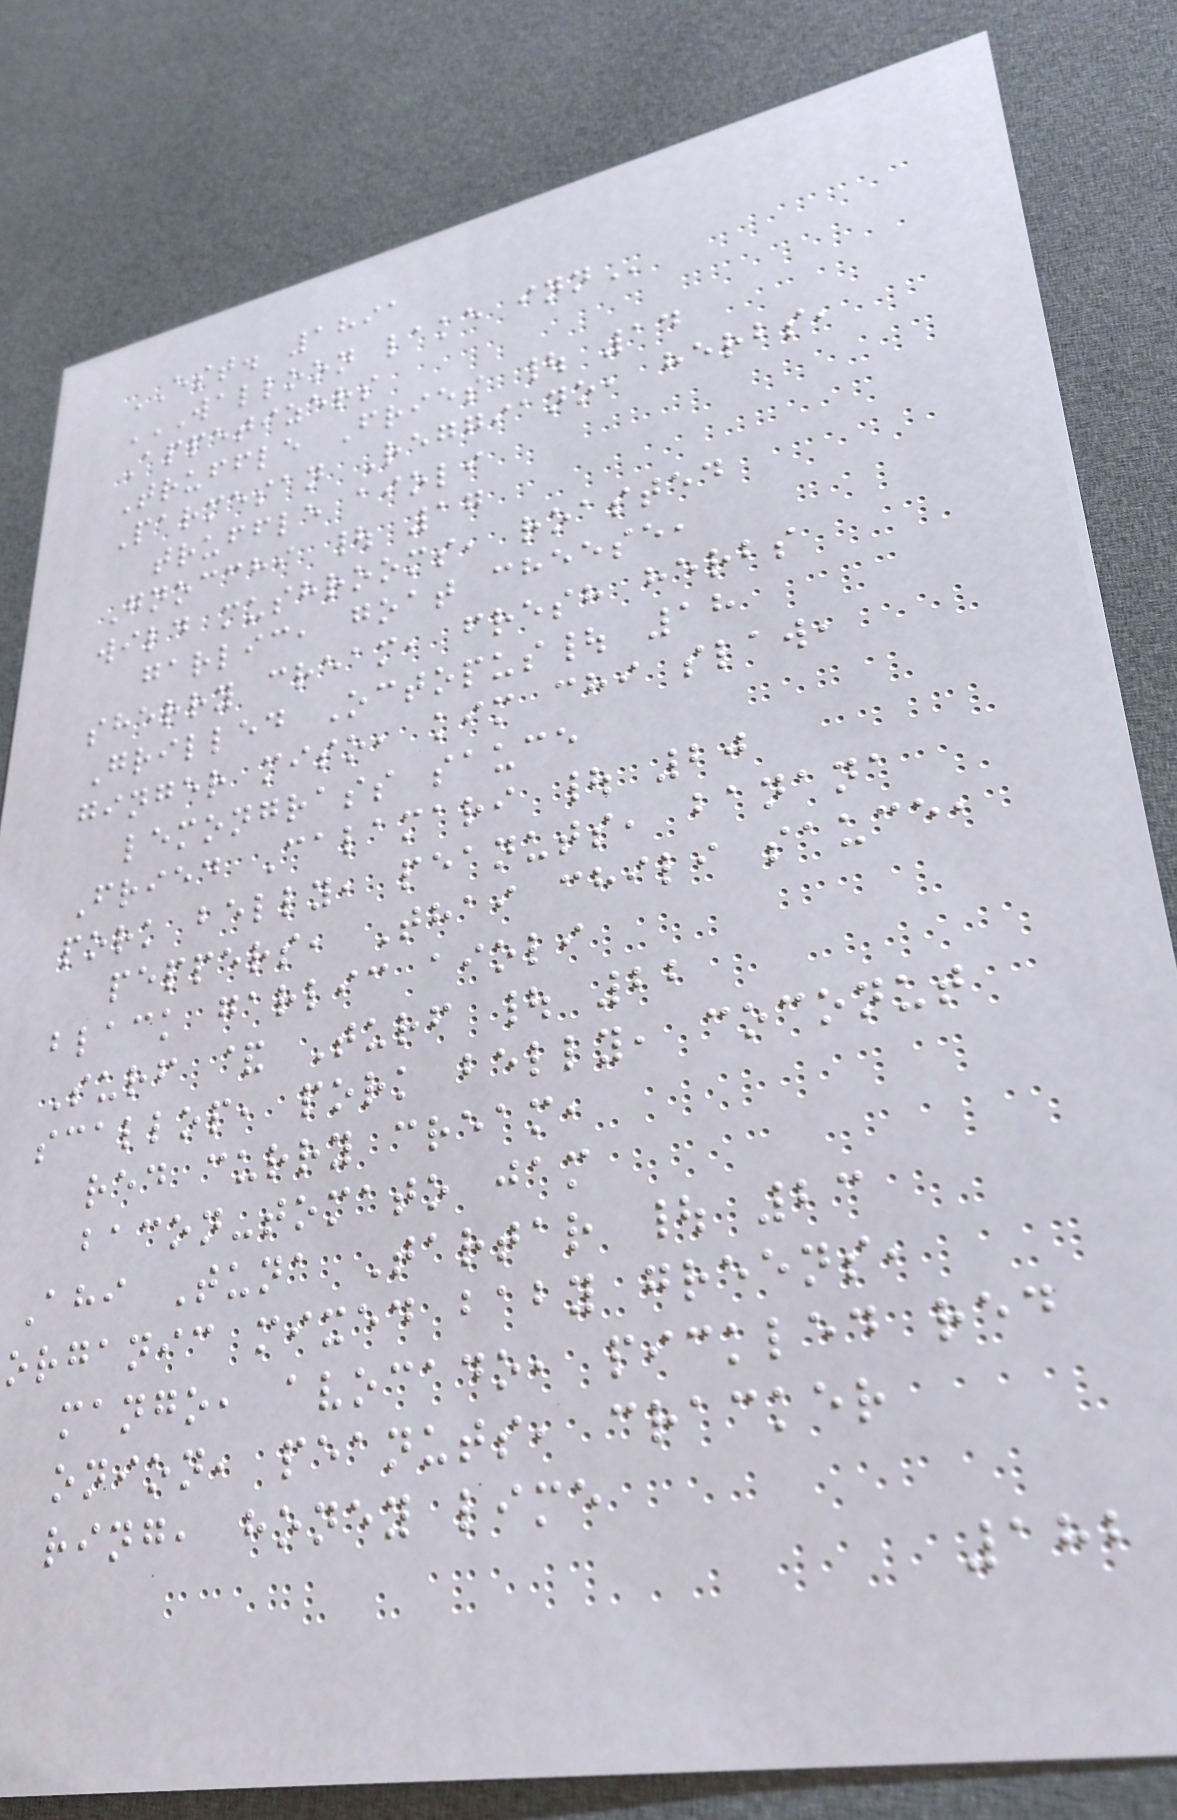EST. 1891
WALLOON LAKE INN
Appetizers
Truffle Fries | 14
Parmesan Reggiano, herbs,
truffle aioli
Gnocchi | 17
wild mushrooms, roasted
garlic, goat cheese,
sherry cream, fresh herbs
Grilled Octopus| 18
ginger miso, kim chi slaw,
lemongrass sauce
Fried Calamari | 20
pork belly, peanuts, banana
peppers, Thai chili sauce,
black garlic aioli
Surf & Turf | 22
scallop, pork belly, coconut
red curry cream,
bacon-tomato jam
Ahi Tuna Tartar | 23
organic mixed baby greens,
mango, avocado, pickled red
onion, peanuts, cracker
ring, honey lime
182
